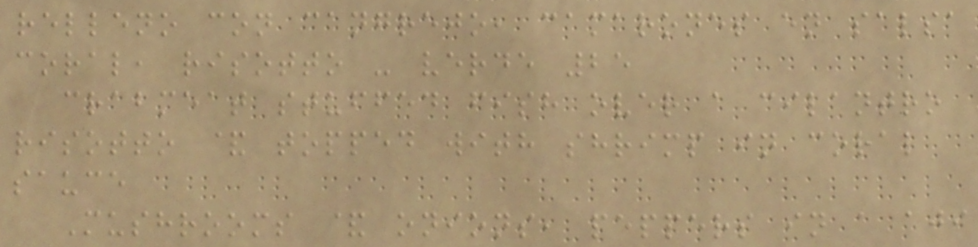relleno con cangrejo, camarones en salsa
coral, risotto - verde 25
crabmeat stuffed fish over a cilantro
risotto & topped with shrimp in coral
sauce
Mushrooms & onions, peppers in a aji
